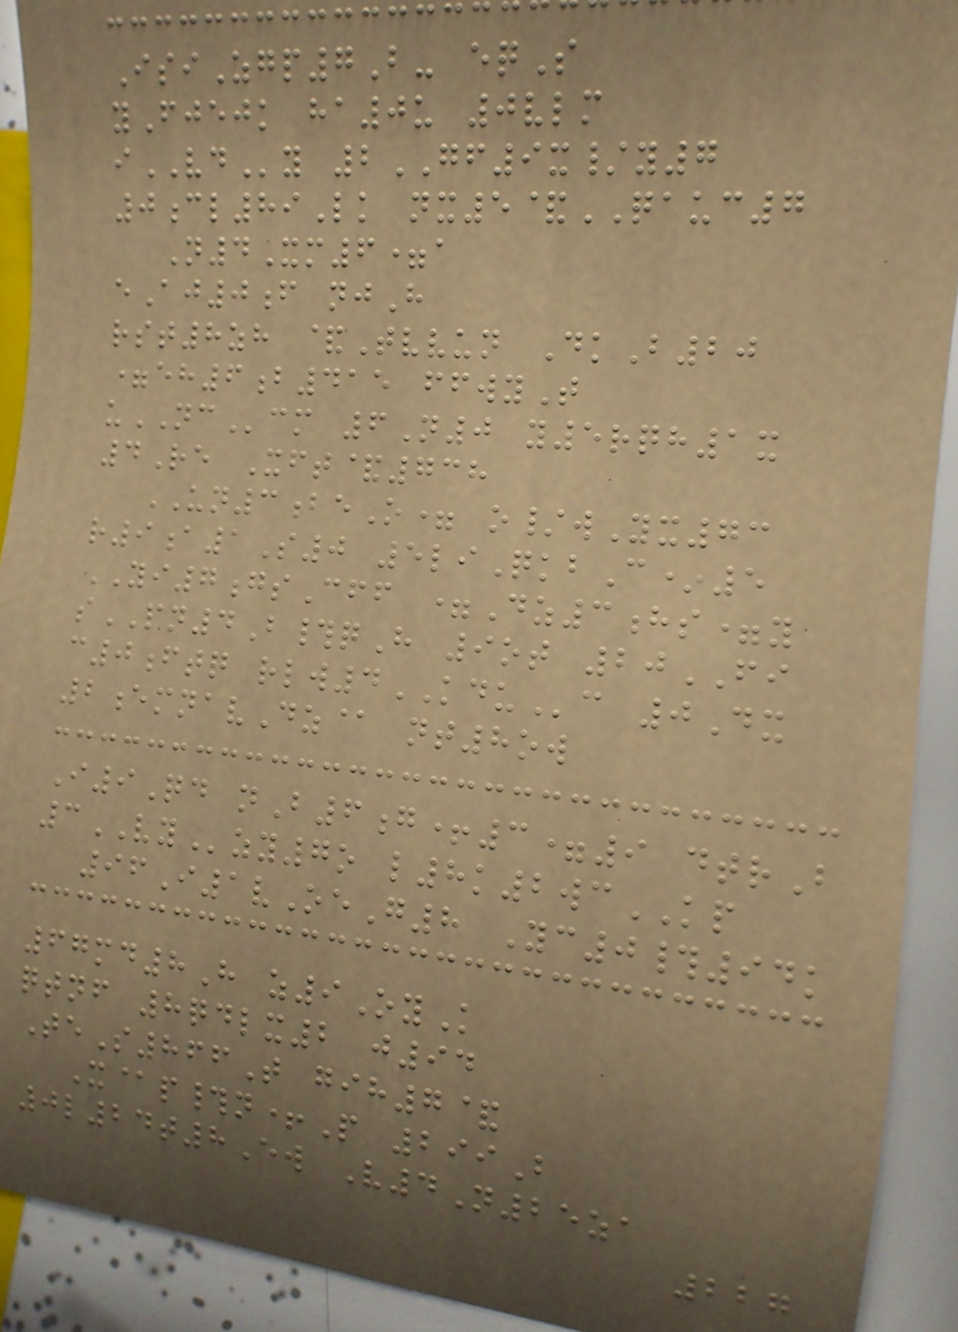IsiZgp7B- eqS
yFjejk ha0u 0vlm
iVDy 2GF9x/y7
0cl89Lk nx5&QAUC7
N4Xm6=a
eAj0f njH
rst8zh &Tvvun DkB20
=eh6b415 ffwyT
uNCcm 6N0 y5rqh1x
4Re Xft&738
UN3beO= o/wYx73
r9a1S0 5liQkbC*5
YI7gsCff =Dz3hs=y
sPN4B#qH 9ot 20FI
c0ftq rlw4KDUc 0Dx
2emnavDz@ nt8ow
I9Qd nB6g+3=9 dtrB
3VYzy7o l8k2wcKP
96I1vOeG8 Yc0#94k
67md8H z9OyK
qtnf 8qdlx2 j94
TeS866T gih7&
X@p#n+P 299B
0l24t8Ew V4N25za
227
